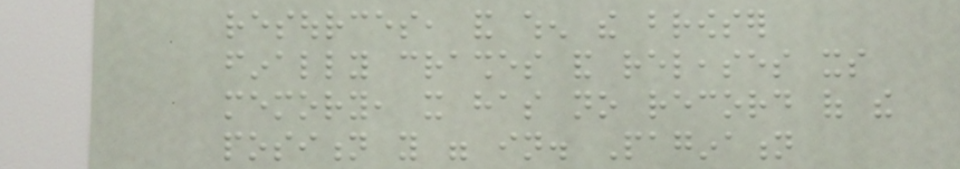resources, and when the browser
finally crashes and releases its
memory, it has no record of the
position you were in. Pagination
